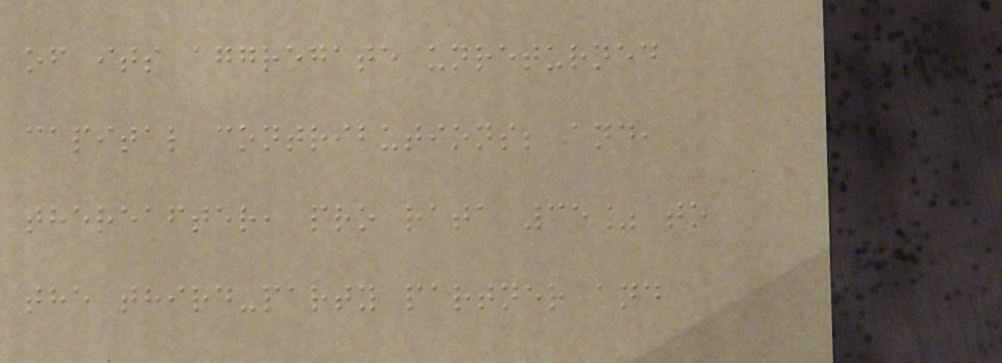of its aggregate unreturned
capital contributions; and,
thereafter, pro rata 35% to
the third-party partner and
